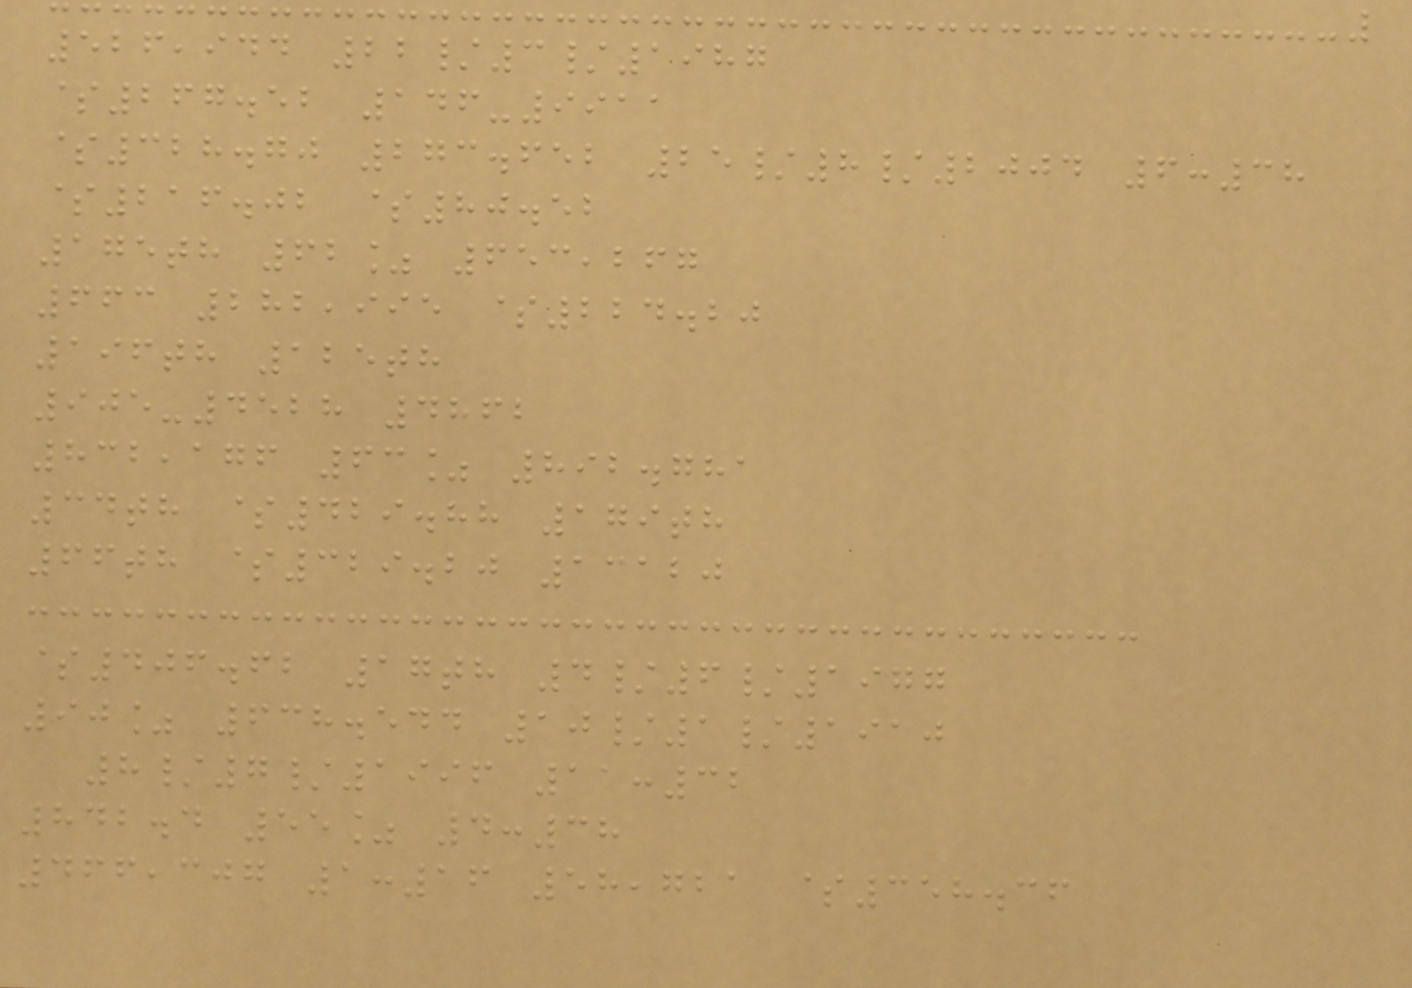526,944 22/3/1987
$267.52 146-9911
$328.70 273.652 25/8/2004 6:38
$216.02 $80.52
175th 62% 653,267
663 282,995 $224.20
196th 125th
905-4528 4862
832,176 63% 892.781
34th $429.88 179th
66th $329.20 13120
$406.62 17th 4/6/1977
90% 638.544 10/1/1910
8/7/1996 11:32
842.4 55% 4:38
466,307 1:16 58,721 $358.36
